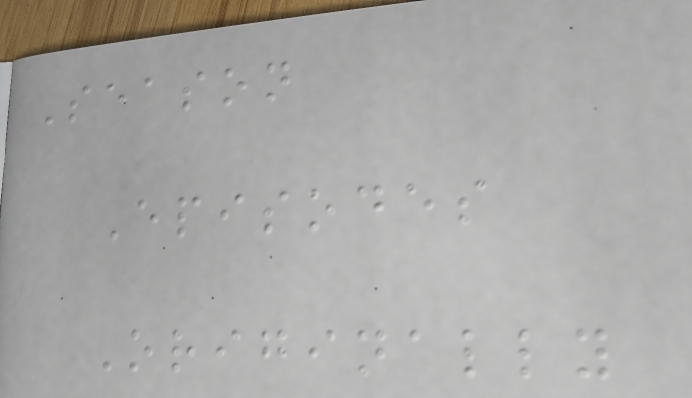Season
Episodes
Originally
